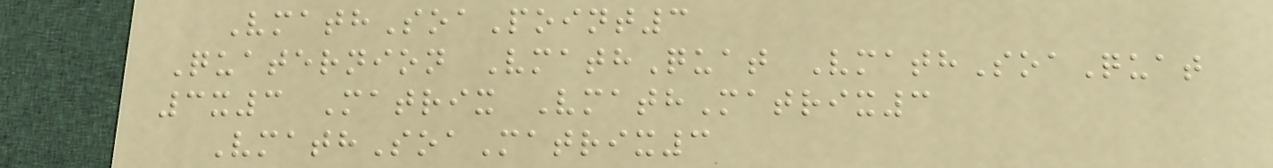VmathSoaPoint3
Quaternion VmathQuat VmathSoaQuat
3x3 Matrix VmathMatrix3
VmathSoaMatrix3
